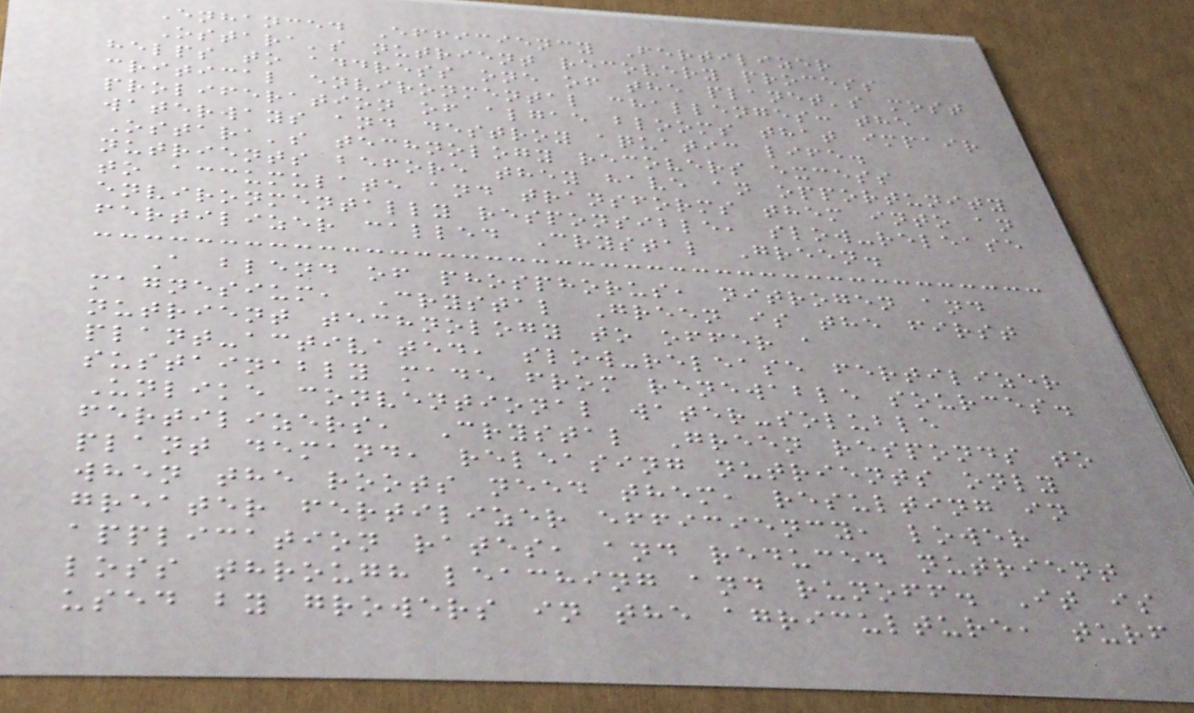Enhanced Efficiency Fertilizer
Ostara's nutrient recovery process
helps to address one of the planet's most
critical environmental challenges: the
proliferation of algae blooms that impair
waterways and destroy aquatic life.
Ostara's technology recovers excess
nutrients before they have an opportunity
to accumulate and transforms them into an
environmentally responsible, slow-release
fertilizer called Crystal Green.
A blend of phosphorus, nitrogen and
magnesium, Crystal Green is the first
nutrient technology to offer a
plant-activated, slow-release fertilizer
sustainably made from renewable sources.
Unlike conventional water-soluble
fertilizers, Crystal Green responds to
plant demand, releasing nutrients only
when the roots need them, resulting in
greater fertilizer efficiency, lower
application rates, and reduced nutrient
loss through leaching and runoff. It is
used by growers in the agriculture, turf
